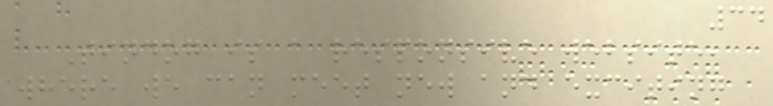34
Tindog is a responsive website,
where we can meet new and exciting
